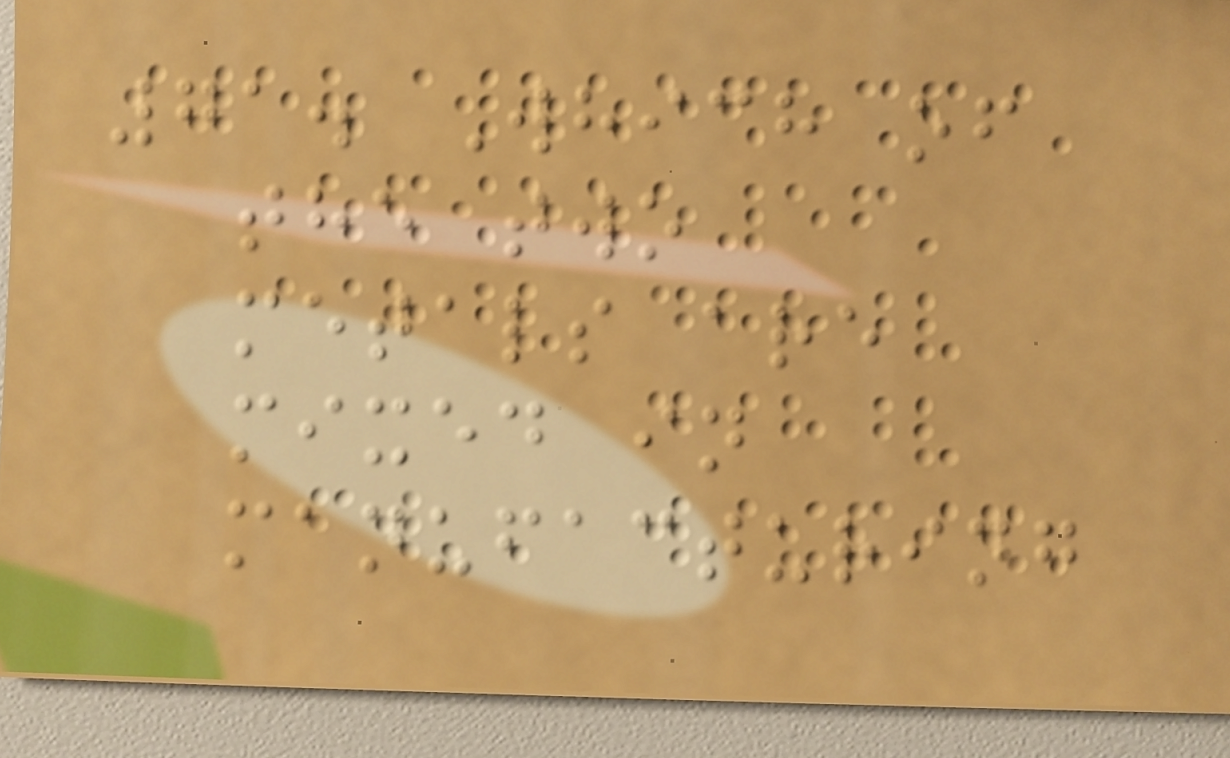71. Which of
the two
metals are
mixed in
manufacturing
